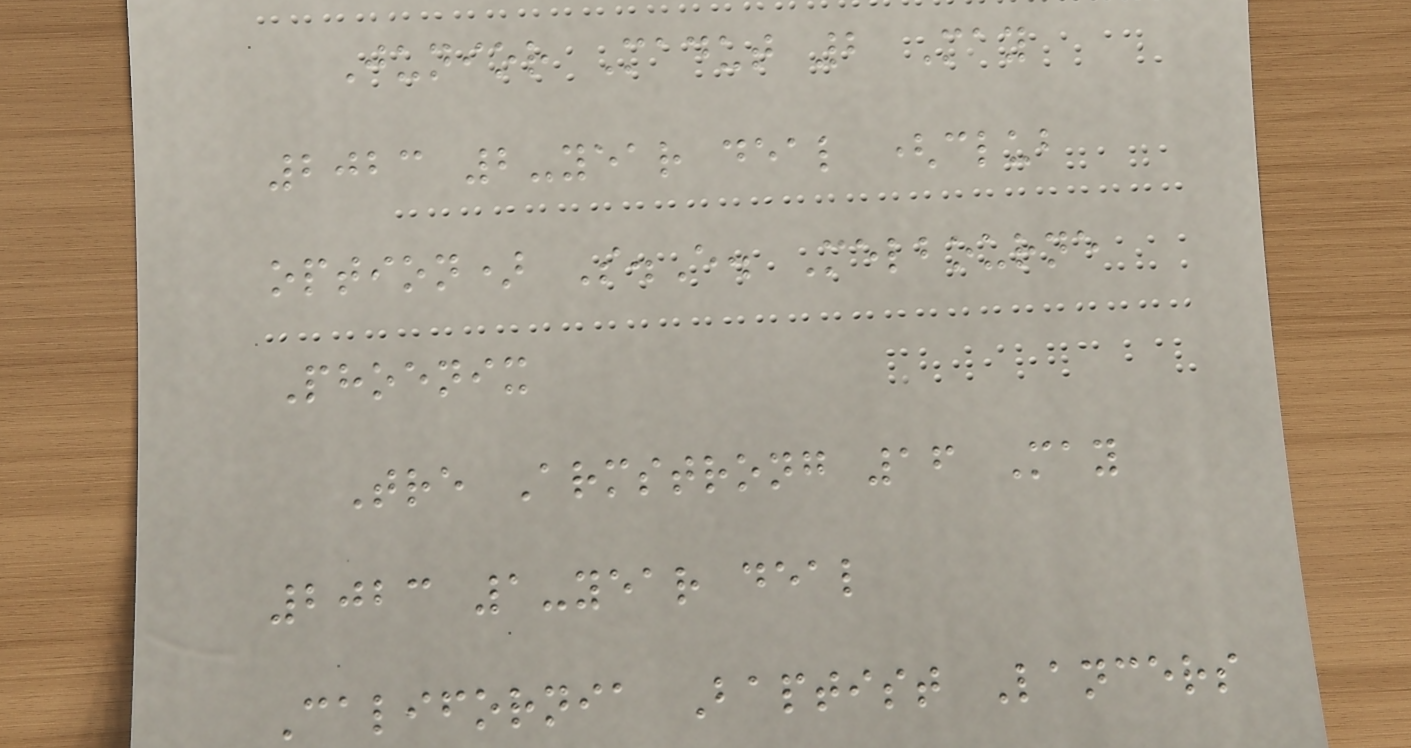Junior Madut 2 May
2023 2-year deal (club
option) S.E. Melbourne
Phoenix
Tre Armstrong 16 May
2023 1-year deal
California Baptist Lancers
